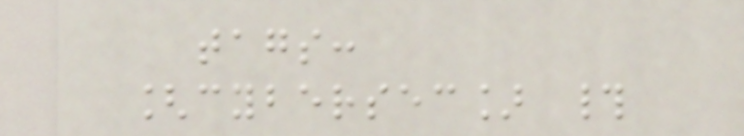tags:
[cybersec] #
